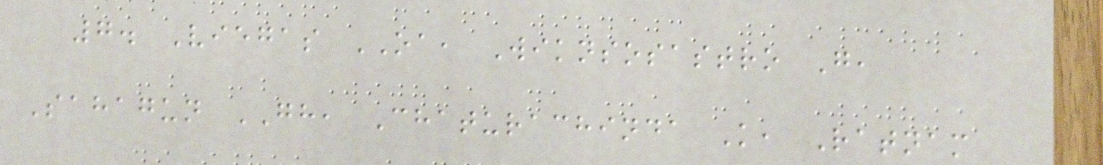7. Viegas OA, Wiknsosastro G,
Sahagun GH, Chaturachinda K, Ratnam
